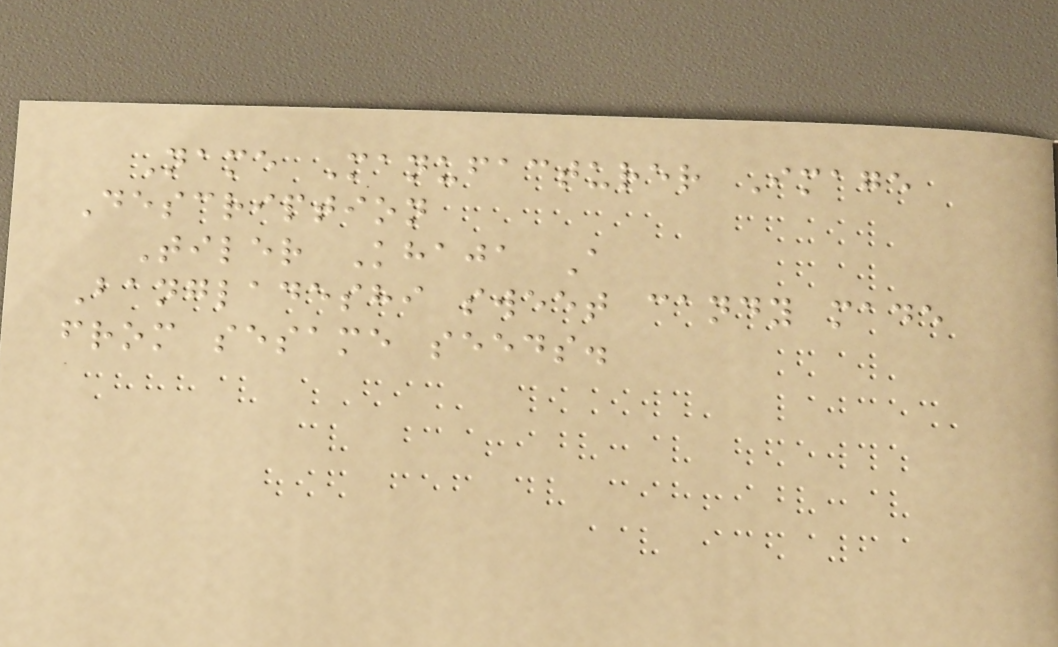Name Manufacturer Image
Description
Tiler Khaja A
Bangladeshi sweet candy made
from sesame seeds.
